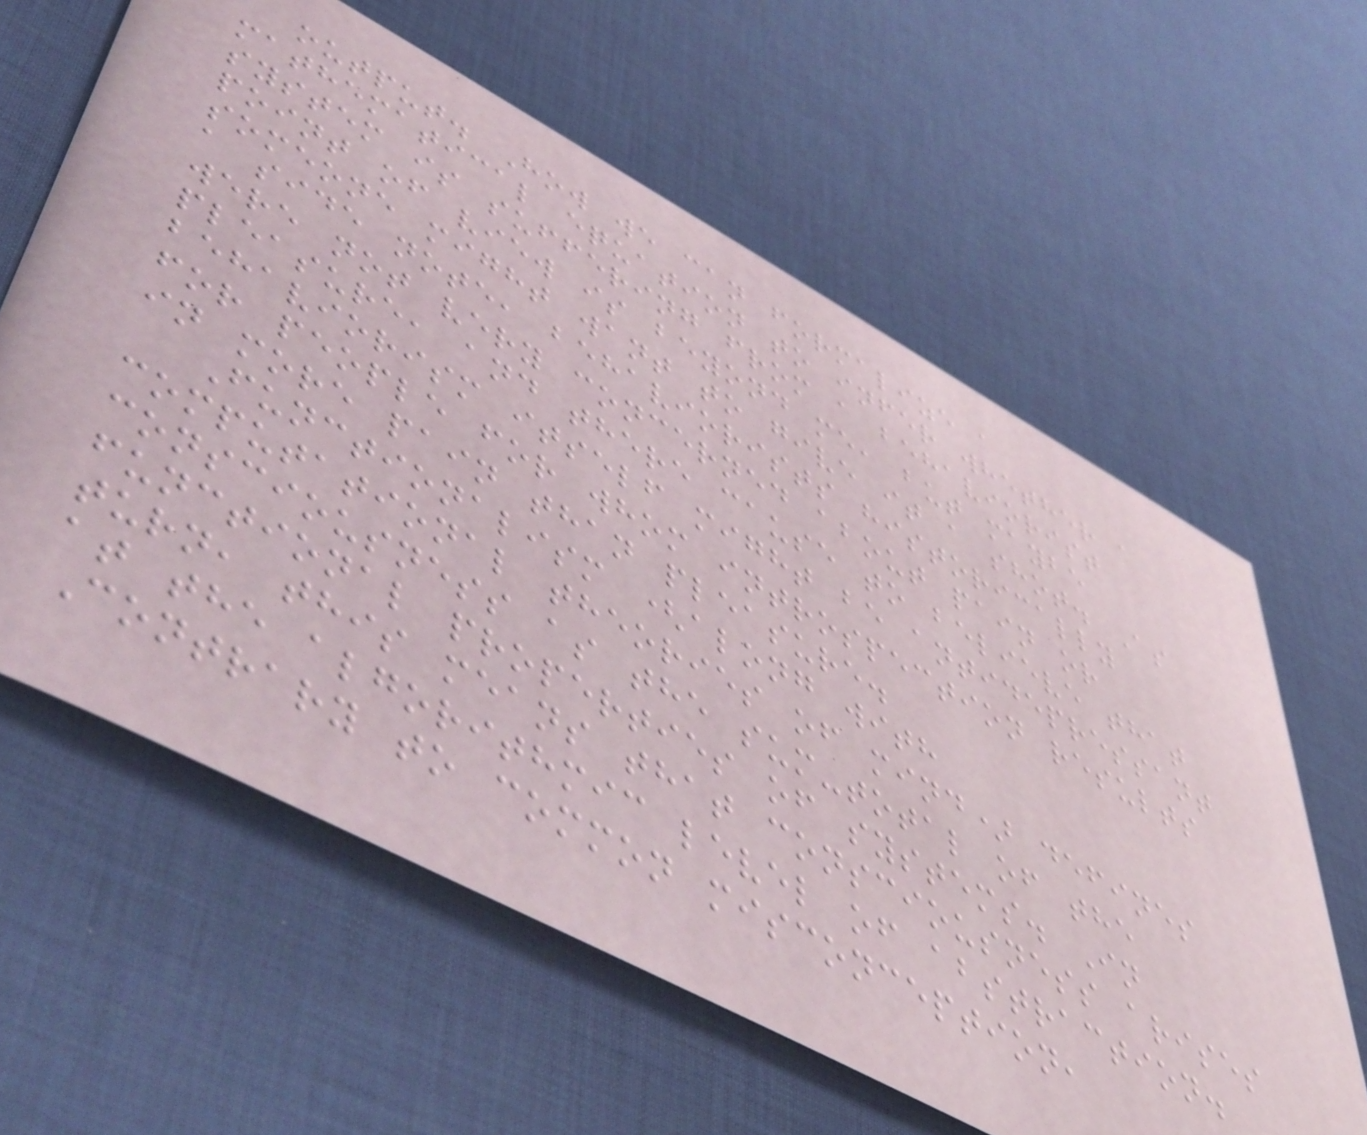output. How we can formalize a
mathematical equation to infer whether a
system is suffering from a behaviorist
point of view is beyond me, but maybe
someone might want to give it a shot. As
a side note, behaviorists historically
were not very concerned about pain or
pleasure, and there cause to believe that
behaviorism itself might be antidepressant
for people for whom introspection results
in more pain than pleasure.
Functionalism (along with
computational theories of mind) defines
consciousness as the sum-total of the
functional properties of systems. In
turn, this means that consciousness arises
at the algorithmic level of abstraction.
Contrary to common misconception,
